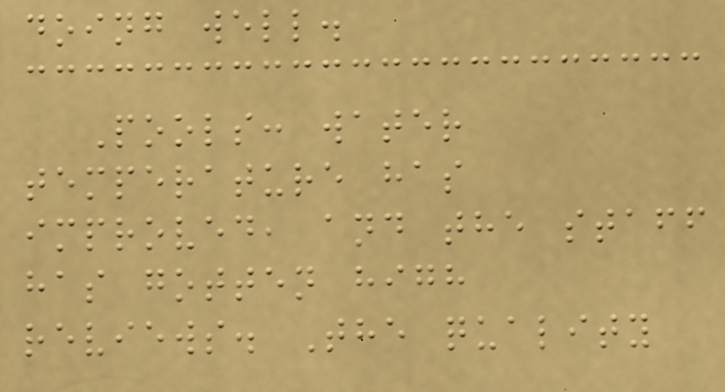doing well.
Pools: water
temperature has
improved, and the staff
has gotten high
reviews. The quality
